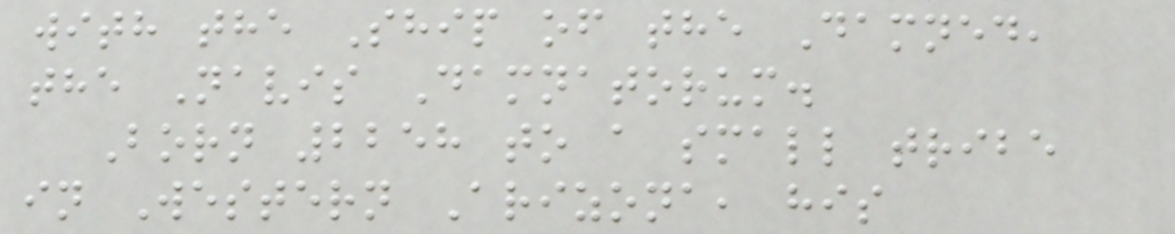with the Ship of the Damned,
the Navis Damnatorum.
Born 2258 to a small tribe
in Western Arizona, his
